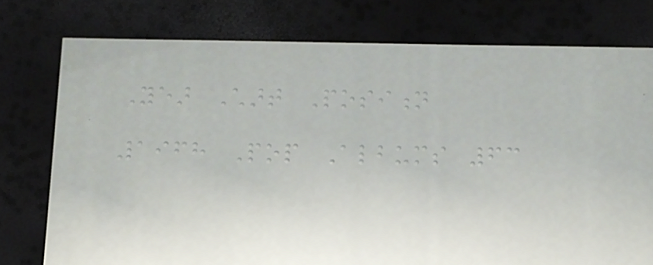Year Chart Position
1968 Pop Albums 63
